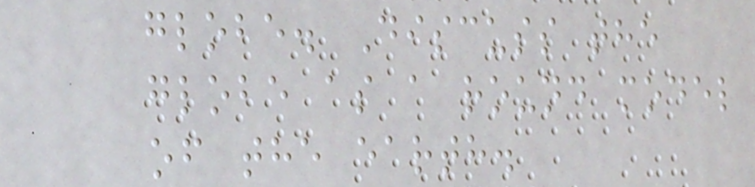globe. Discuss the
globe as a round model
of the earth.
